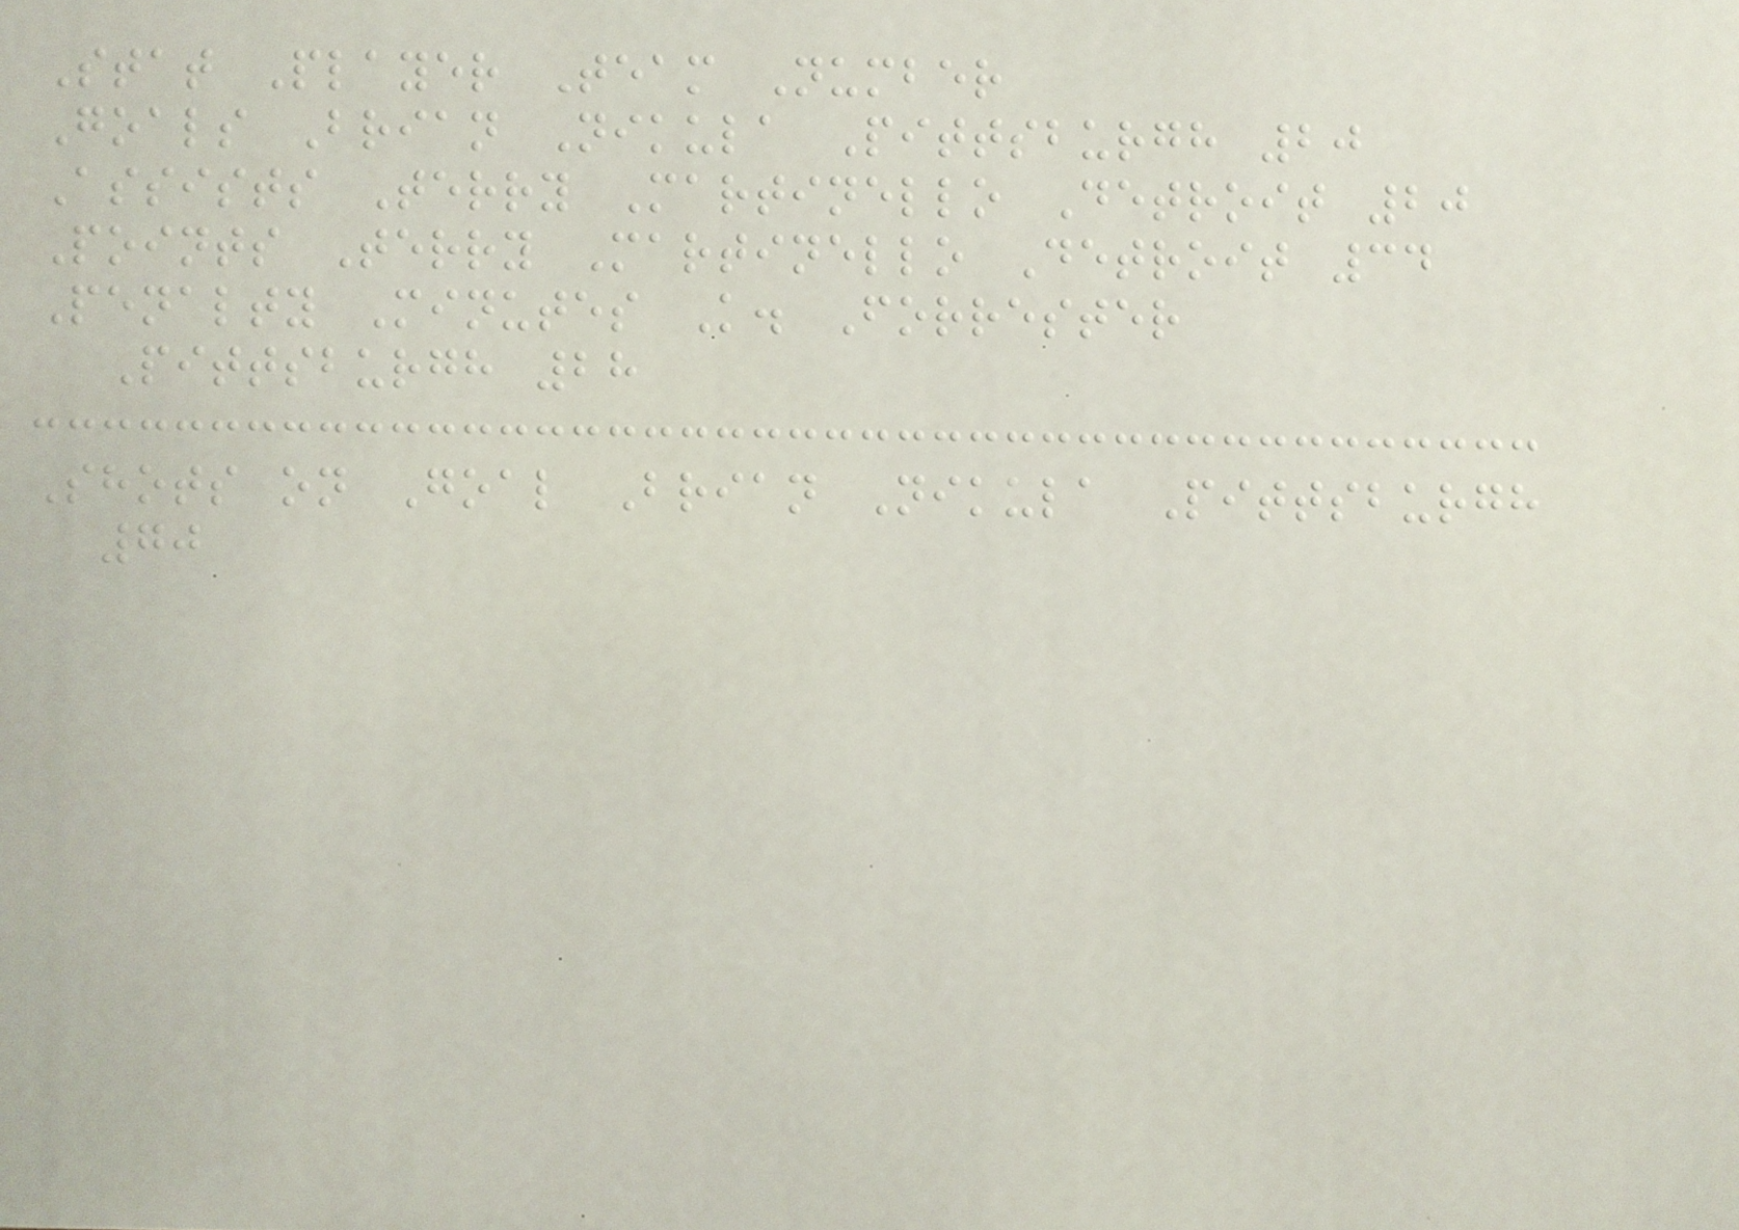Stat Player Team Number
Goals Brian Nikula Pittsburgh 20
Assists Terry Martinello Detroit 20
Points Terry Martinello Detroit 34
Penalty Minutes K. Forrester
Pittsburgh 28
Shots on Goal Brian Nikula Pittsburgh
70
